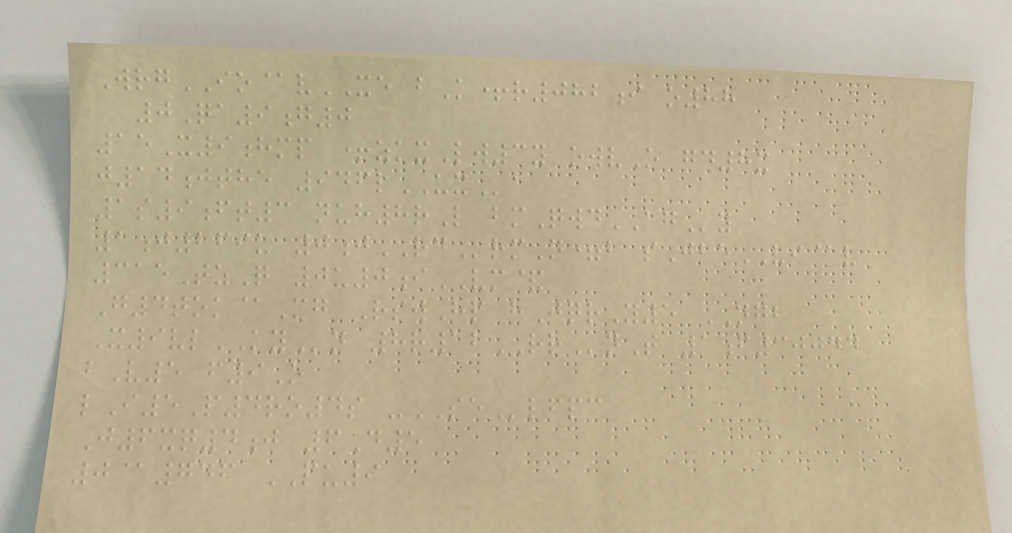WrgIO@vXE bK+r082i o88
0Qa9g0
15X9hmp +zkxLw3y owvO gd8x
j14jthe 946lUXa
1s9ft3 nuh8rL bmQwdAGy
1j269u 0jRDrmN=b sJbeVI@v
315TzQ 0u0iVM&
G4tok@Mg RswHp hJqrY5 NGB
X9vlKYn 8r12RRnT 1f30044
bV5 f9O
lI5P4ro4s -SElfpc
J6xq4j 6D5
0@746 PU9
